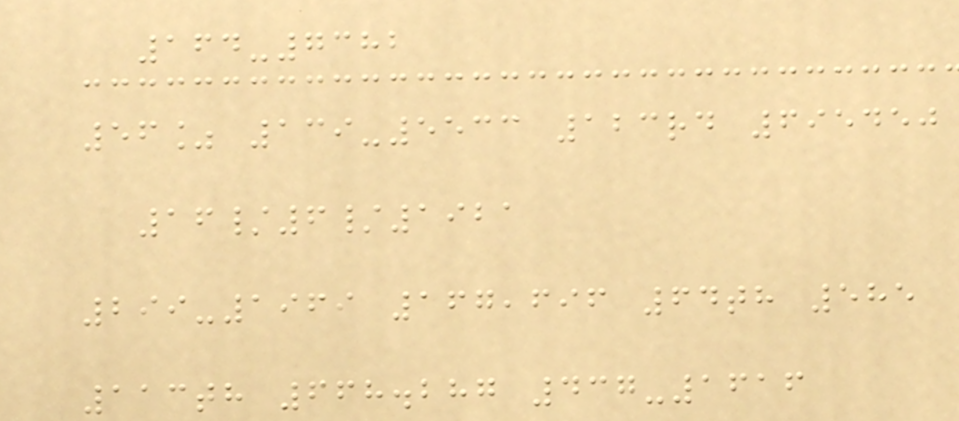164-7382
56% 139-5533 123rd 695450
16/6/1921
299-1969 167,696 64th 585
113th 668.287 437-1616
